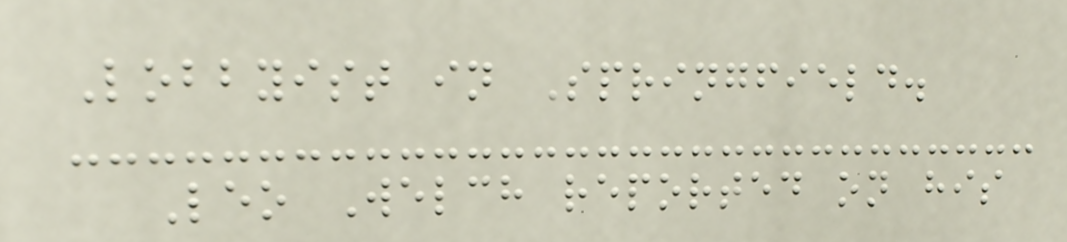Lobbyist in Springfield.
Leo Welch reported on his
